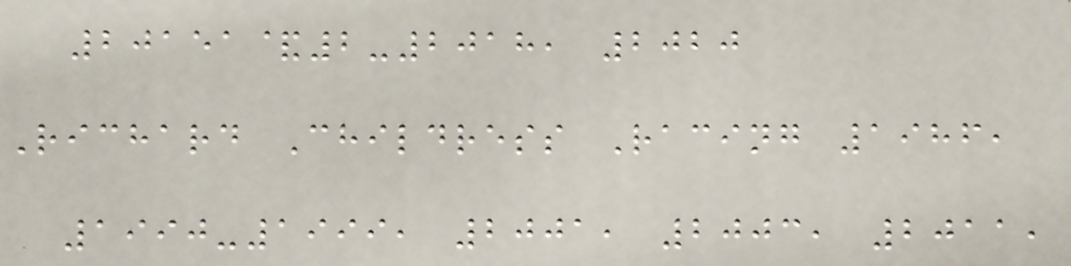20151&2-2018, 2020
Richard Childress Racing 1986,
1990-1999, 2001, 2003, 2011,
